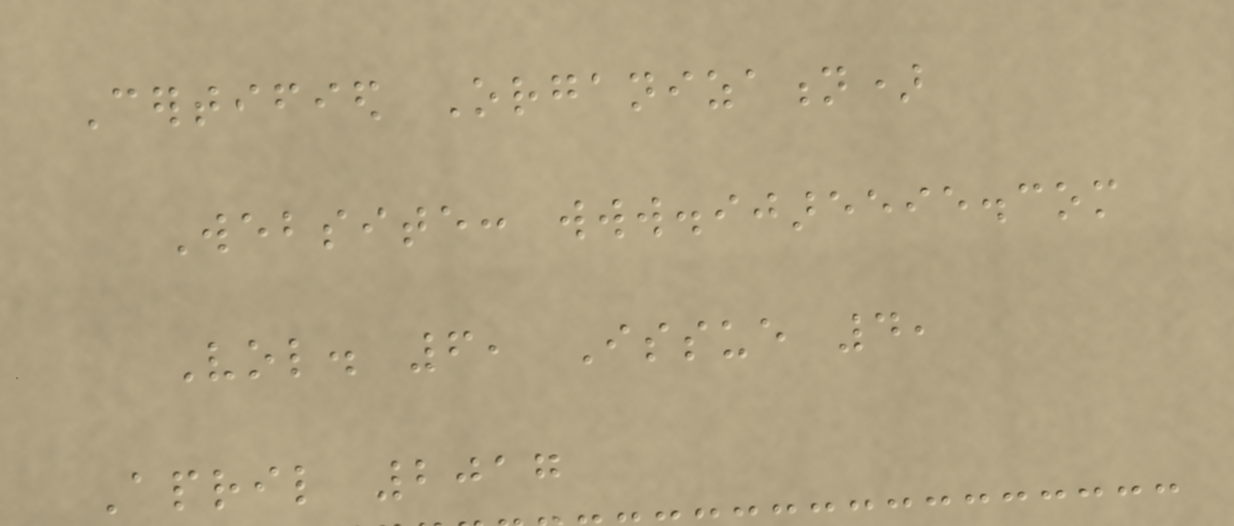Certified Organization)
Website: www.ijareeie.com
Vol. 6, Issue 4,
April 2017
